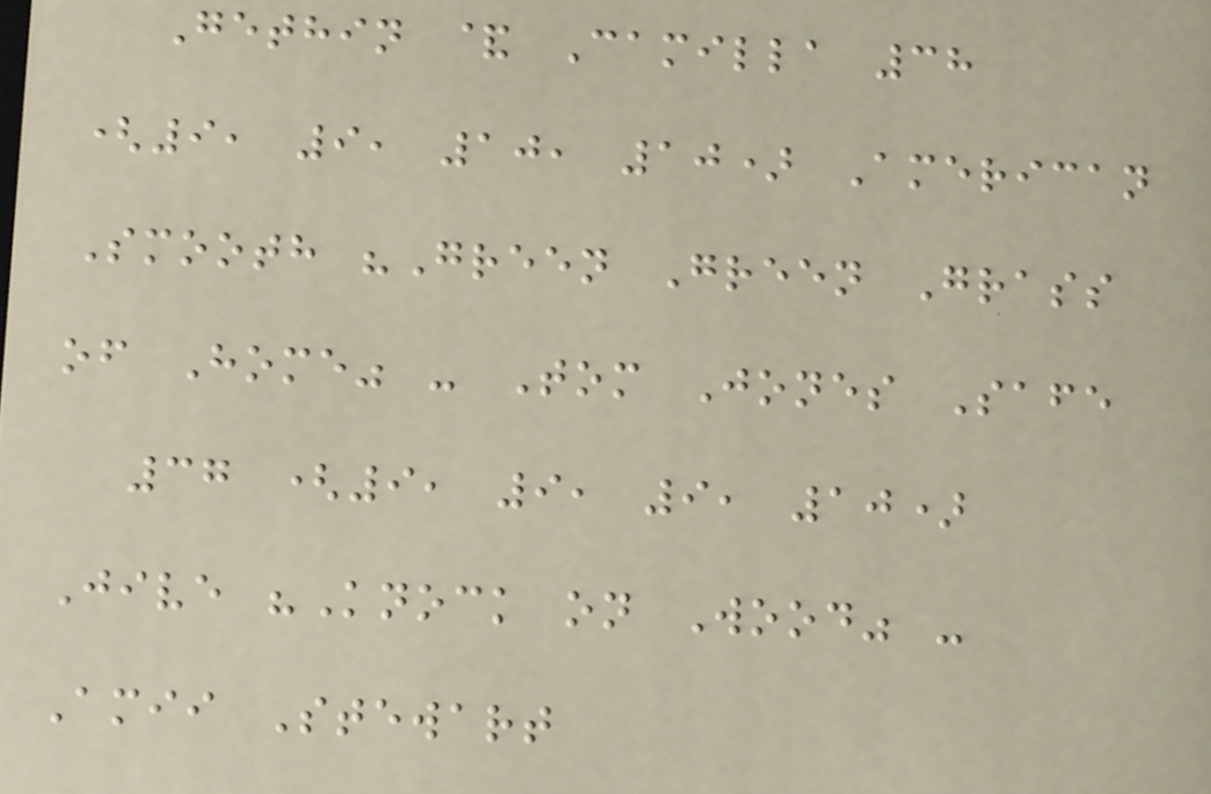Gethin & Camilla 38
(9, 9, 10, 10) American
Smooth "Green Green Grass
of Home" - Tom Jones Safe
37 (9, 9, 9, 10)
Jive "Knock on Wood" -
Amii Stewart
